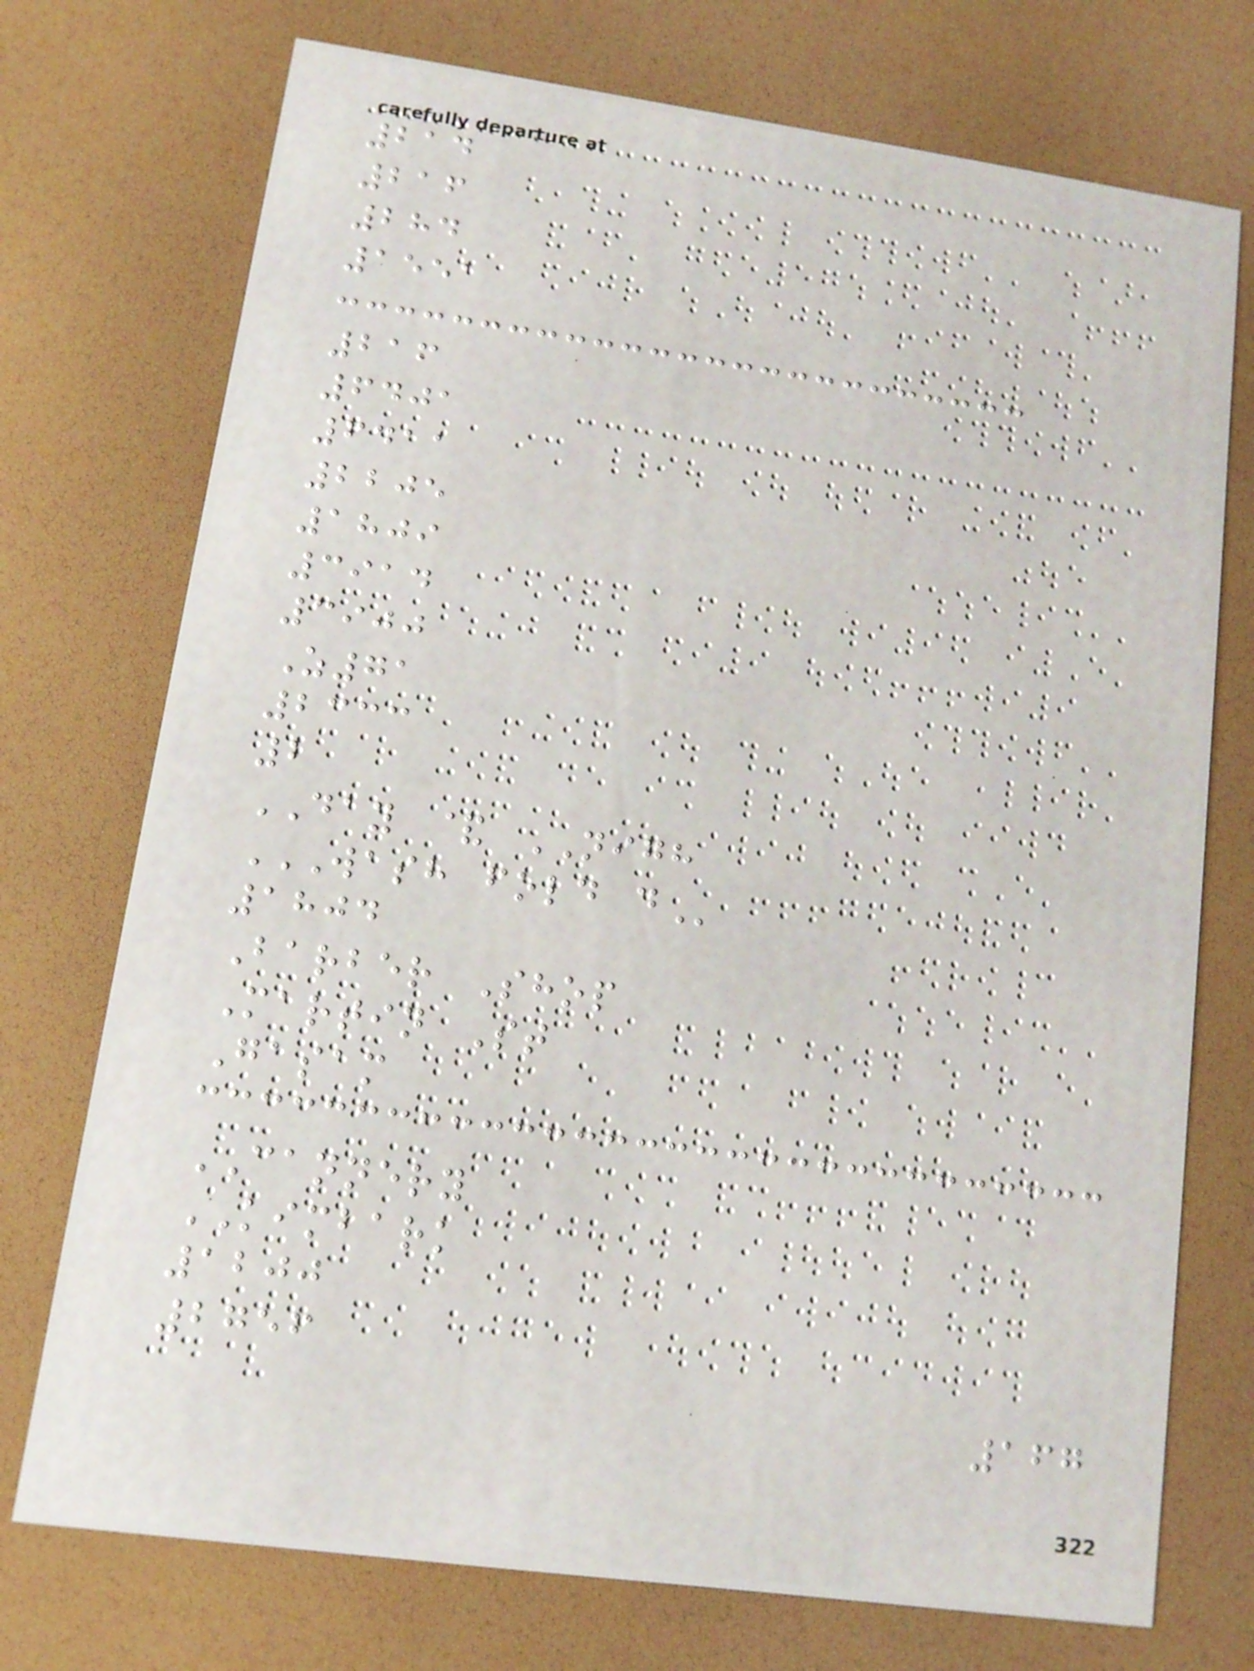214
216
284
1551
216
6401
6411
2205
1809
3914
3900
Z71
2333
2
DAY & NIGH
WASH FOLD D
1804
Barber Shop
Martin St
Gasam
CANNERY
KIMBARK
1200
2756
167
